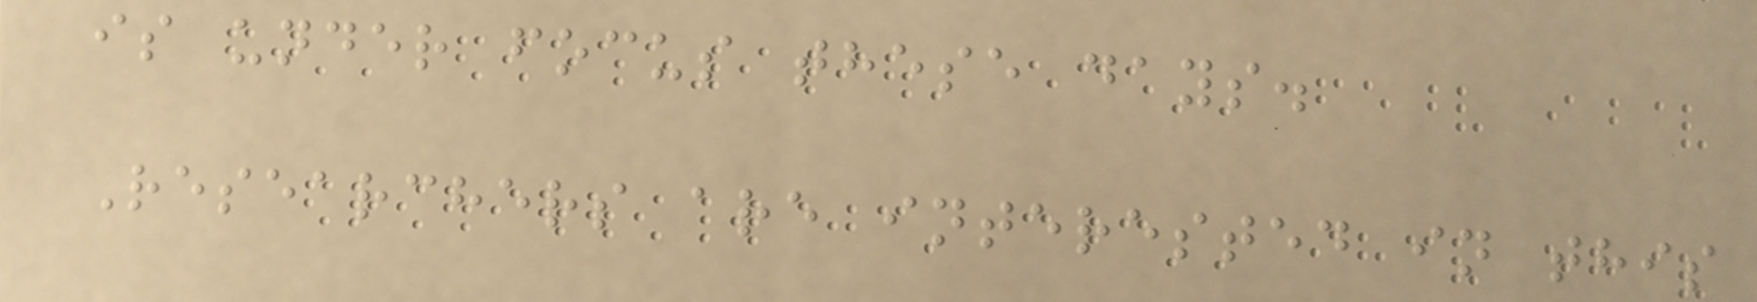is under focus these days.
Researchers are interested in this
